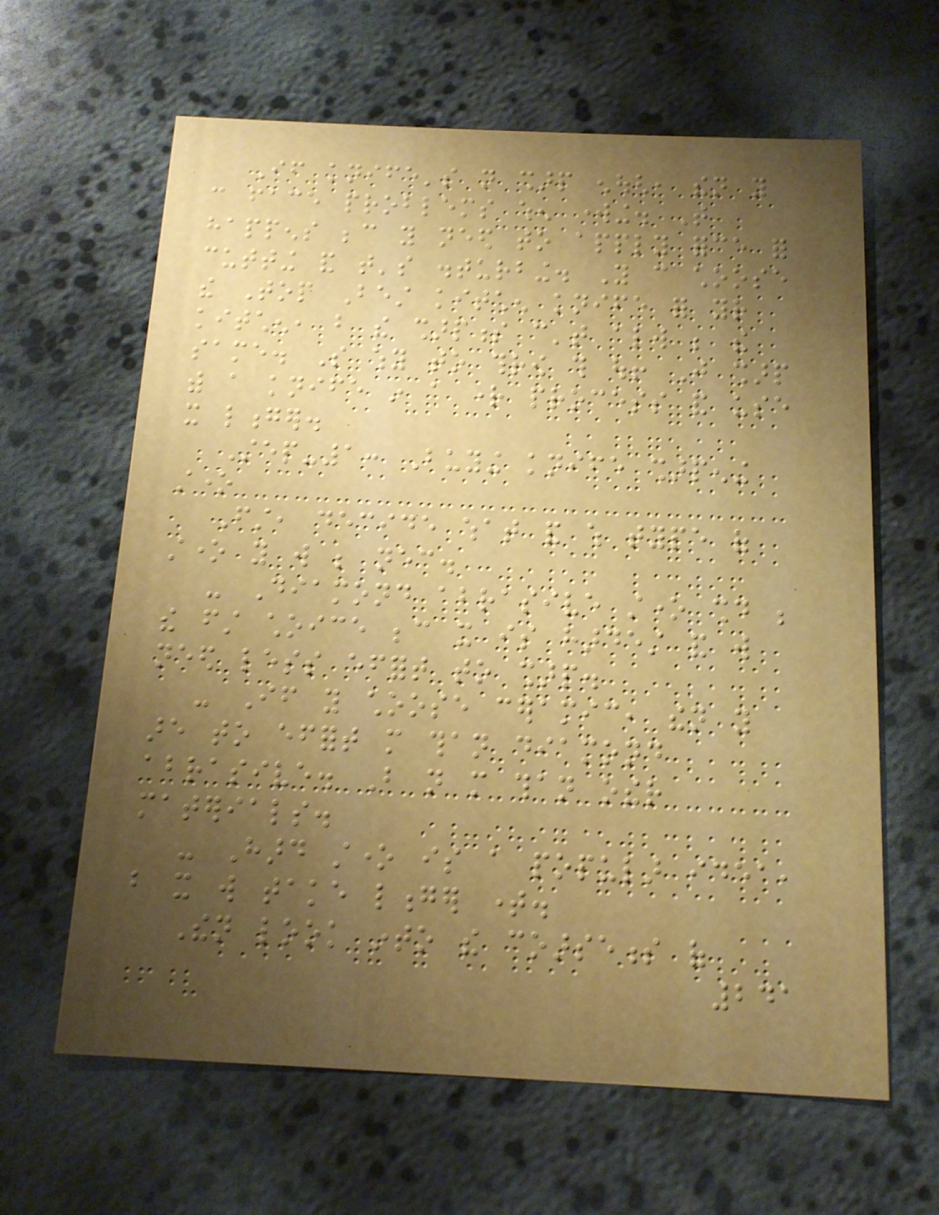If knife's not sharp enough, then you
can face problems when working. That
happens because you need to apply force for
cutting and that's disturbing. You can choose
the Top Best kitchen knife for your
kitchen, but the sharpness can't always be the
same. So why to throw this out! Just sharp
with a knife in a right process and use
it longer.
Step-1: Buying knife sharpening
stone
First, decide what and which type of
stone you will be necessary.
- Diamond abrasive stone should be
the first choice because it is hardest and will
need less effort to sharp.
- If you choose ceramic, then you
are to effort more than diamond
abrasive. But not more than other
materials.
- Hard stone is a popular idea,
but it will take longer time.
Then look into the coarseness of
241
